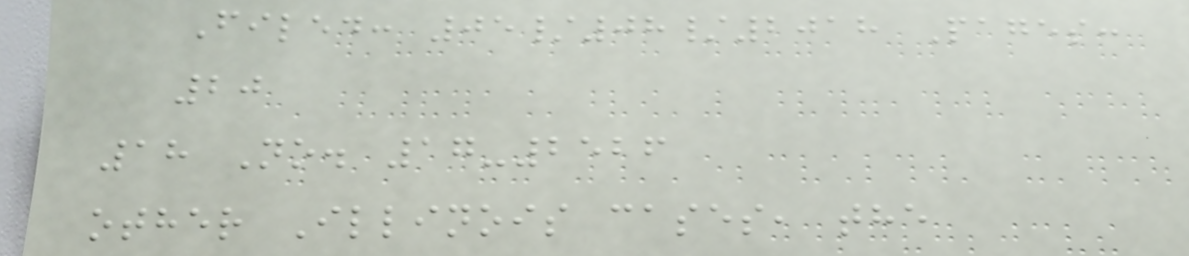Filed: 05/08/2018 Pages:
20
18 No. 17-2526
other Illinois cases, the
